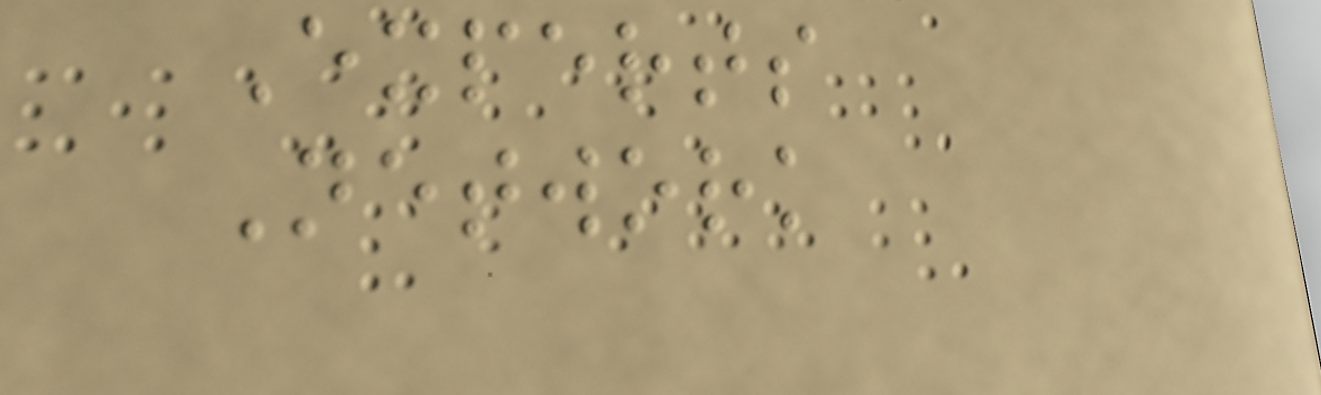Experts
Network
